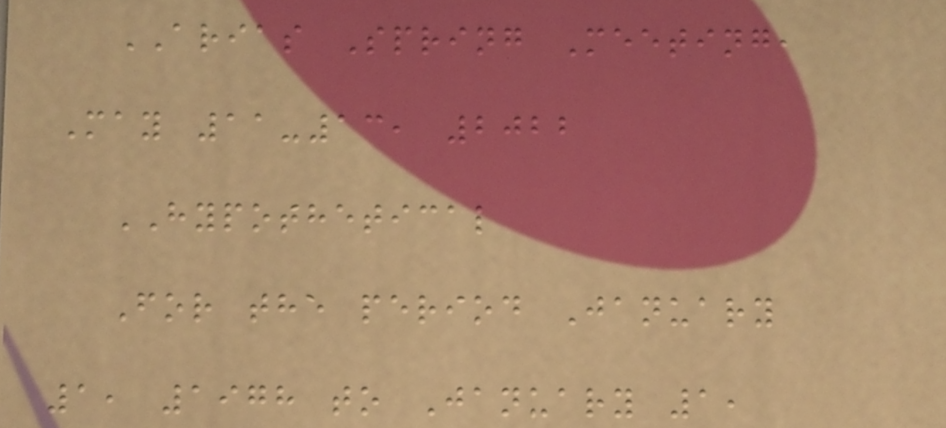ARIAS Spring Meeting,
May 11-13, 2022
HYPOTHETICAL
For the period January
1, 1978 to January 1,
